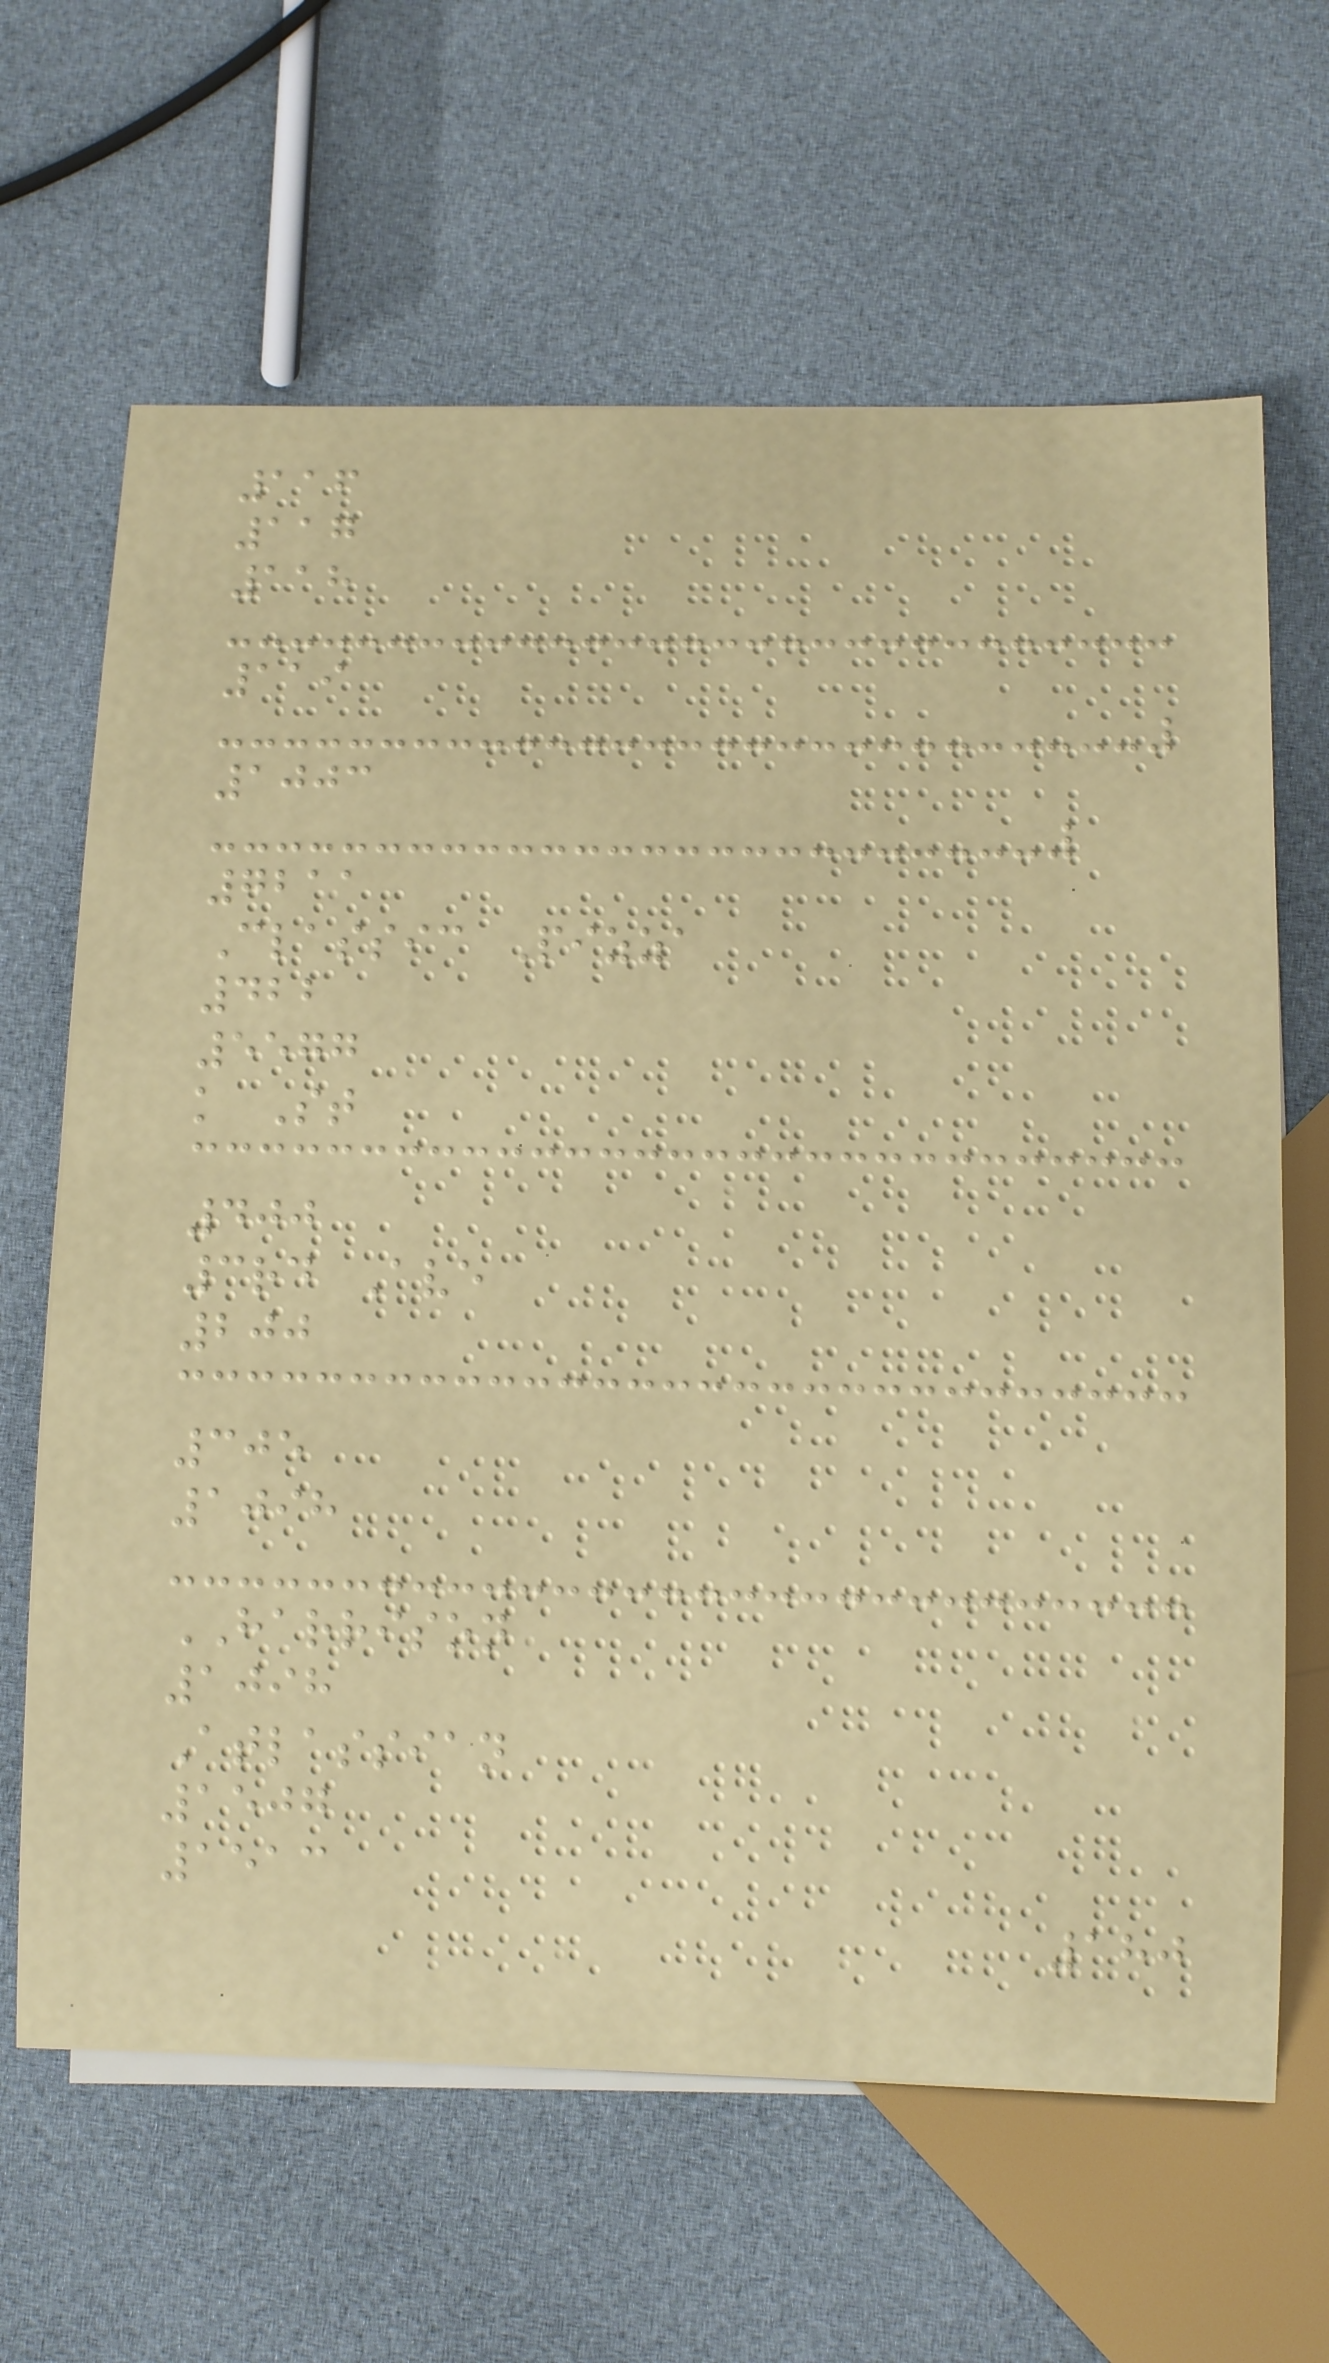116
117
118
119
1003
7211
Classic Pizza
422
5577
k St
400
3rd Ave
200
305
1098
HARRISON
1098
Atlassian
1507
1513
180
